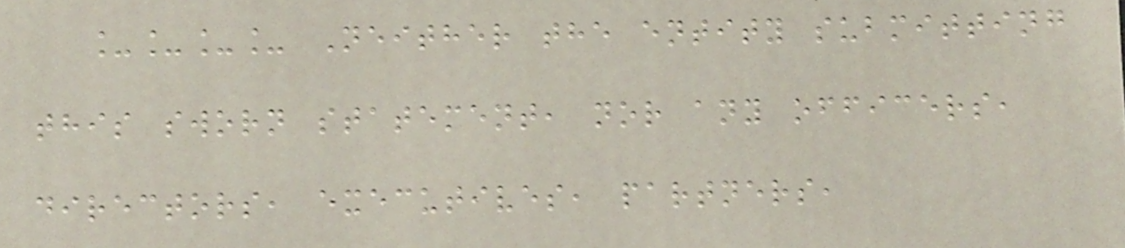____ Neither the entity submitting
this sworn statement, nor any officers,
directors, executives, partners,
